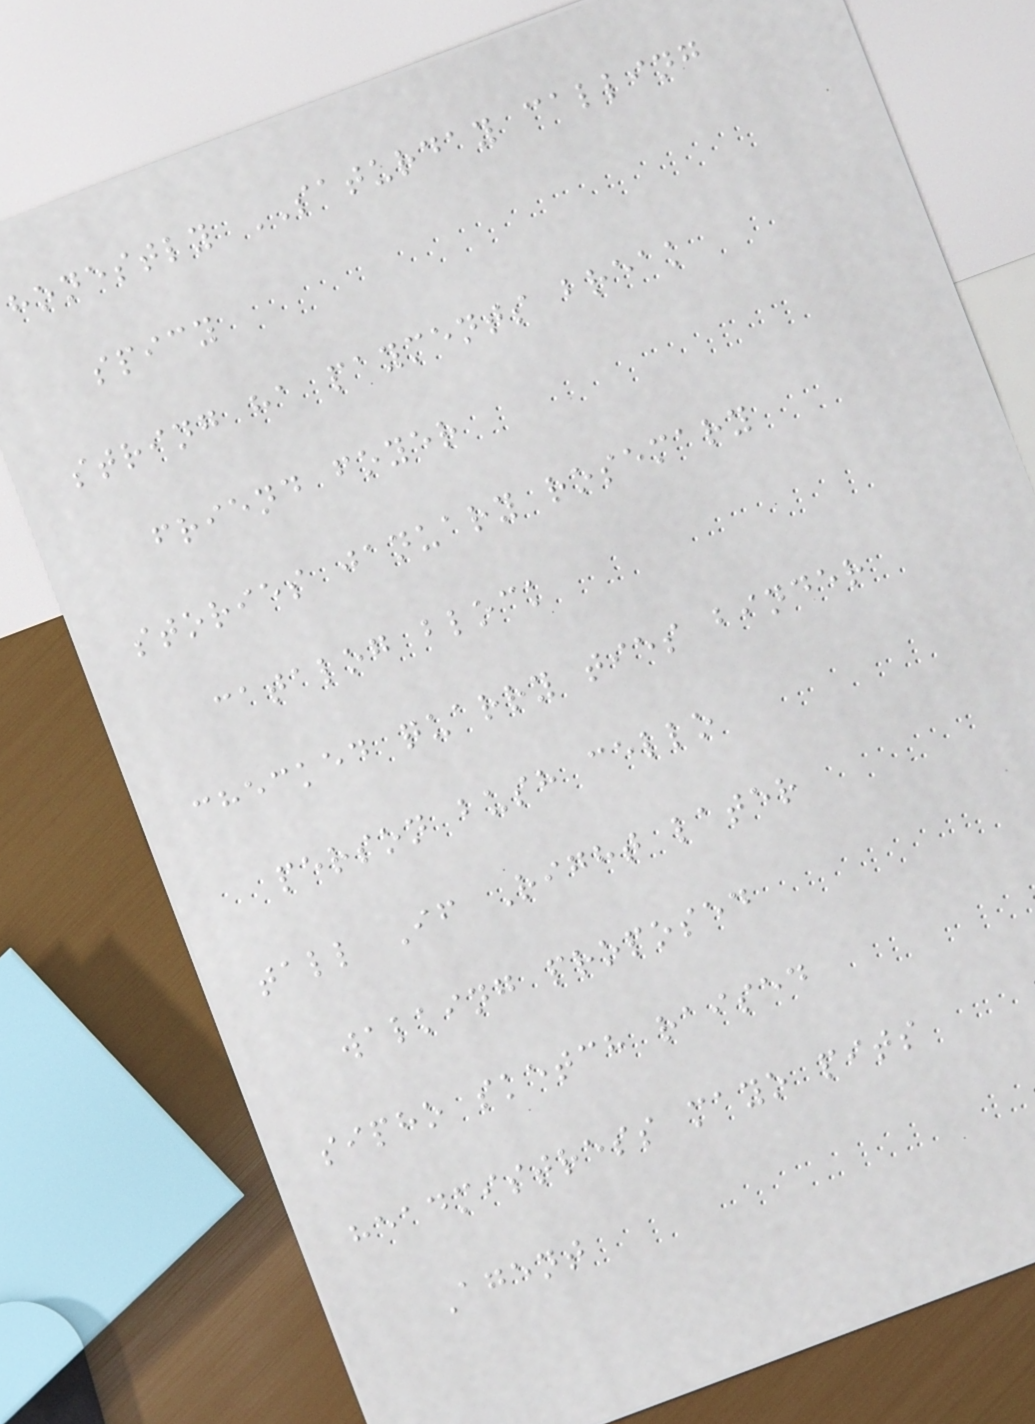honestly SATURDAY calling
spicy
string ha payments break
friend foyer
stories january rosemary
catalog block
checked quarry ties binder
person bush cello
tall If Right later
walking proposed
sipho sketch raised
headmistress mayo pits
Agent
